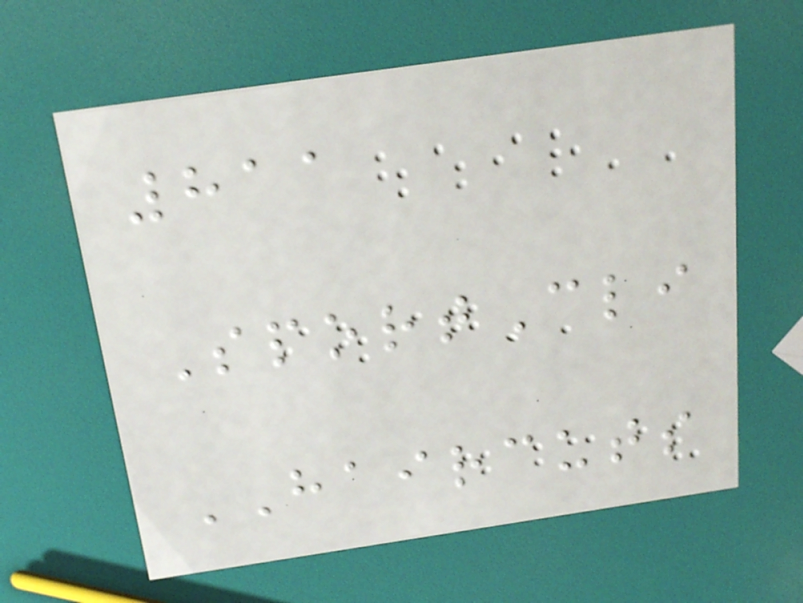811
SportCli
HAIRCUTS
